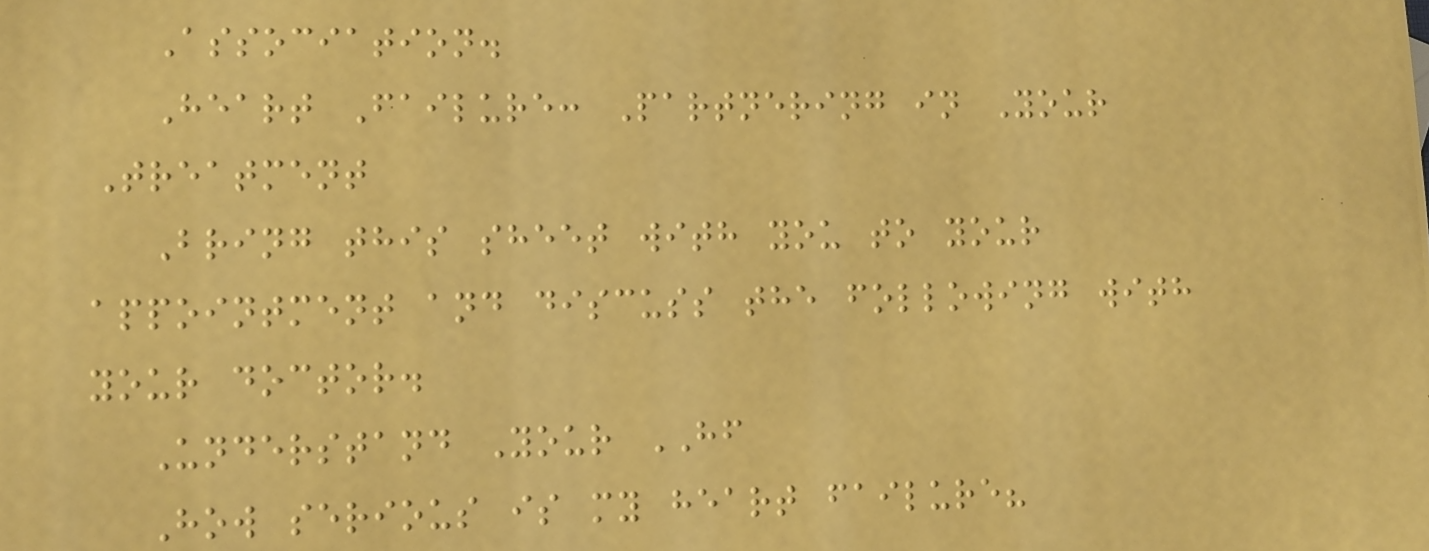Association.
Heart Failure: Partnering in Your
Treatment
Bring this sheet with you to your
appointment and discuss the following with
your doctor.
Understand Your HF
How serious is my heart failure?
